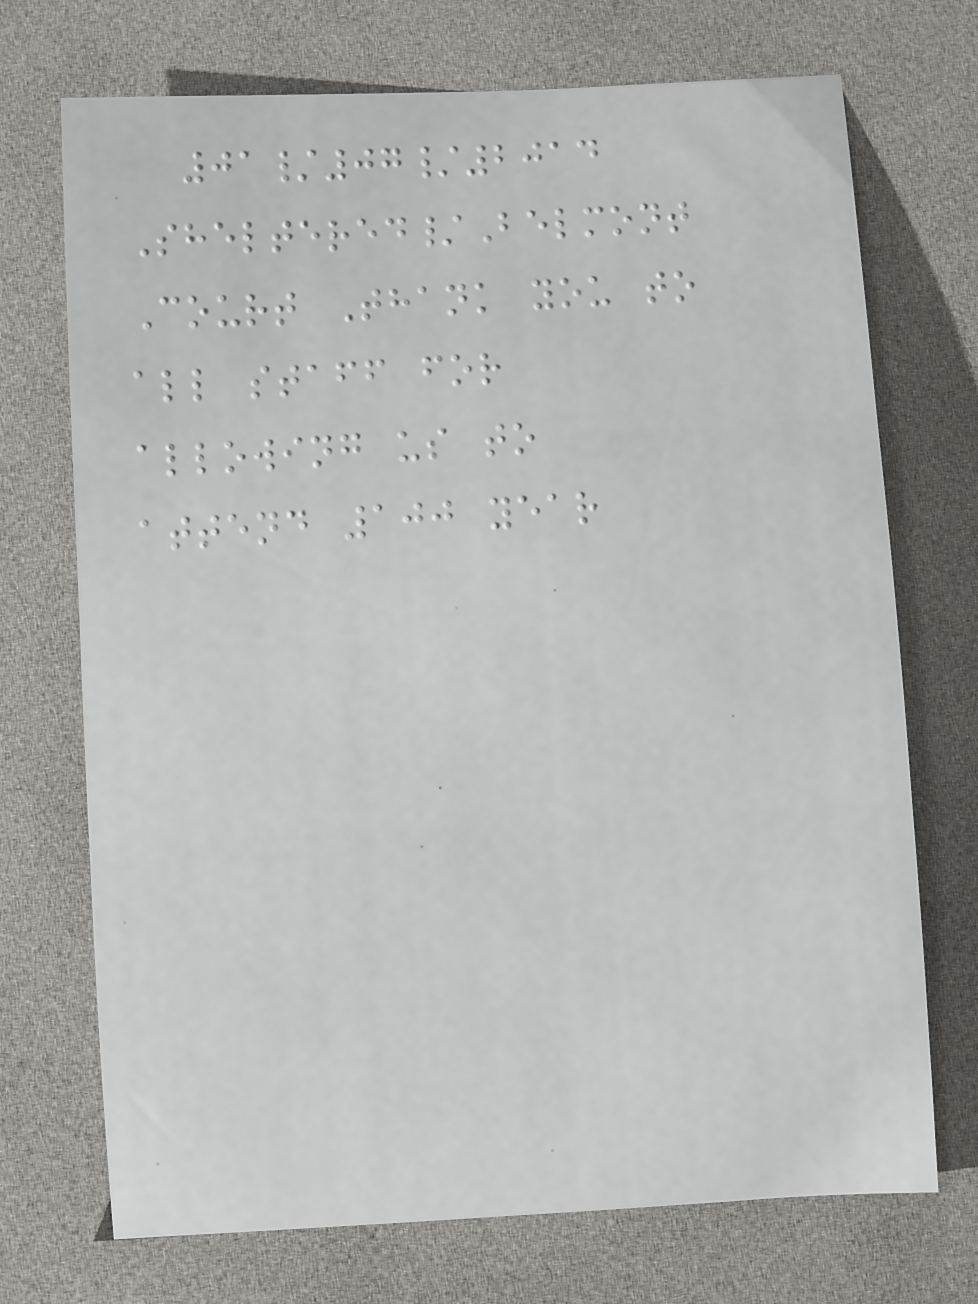01/07/2014
Sheltered/Belmont
Court Thank you to
all staff for
allowing us to
attend 100 year
